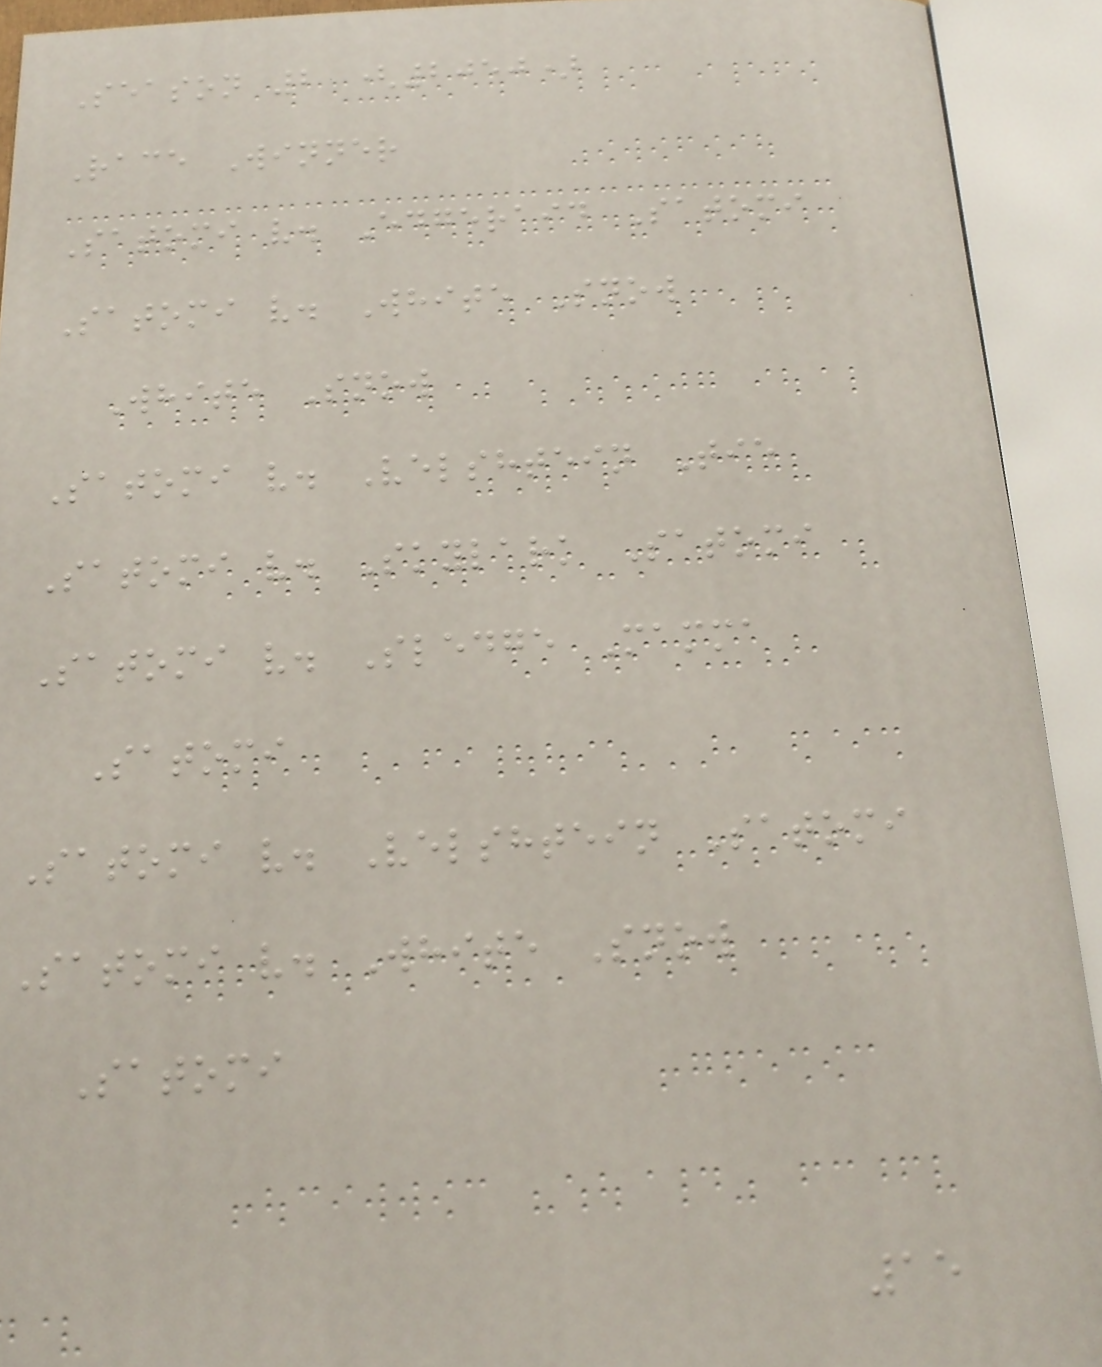Season 2 (2050)
Race Winner
Satomi v. Edgeraid Satomi
Satomi v. White Snow
White Snow
Satomi v. Velshtein Tie
Satomi v. Skylark Satomi
Satomi v. Sledge Mamma
Satomi
Satomi v. Velshtein Satomi
Satomi v. White Snow
Satomi
15
